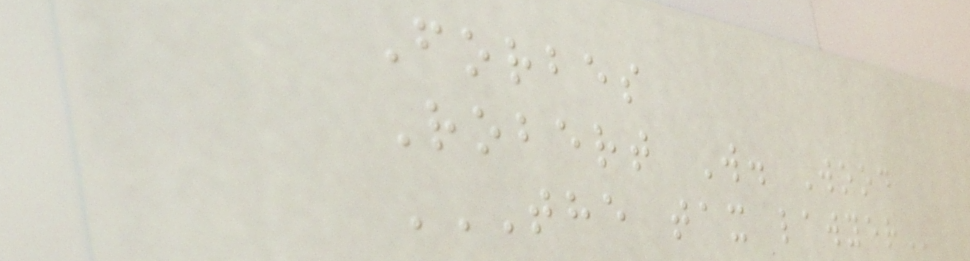Forbes
Robert W. Wood
THE TAX LAWYER
